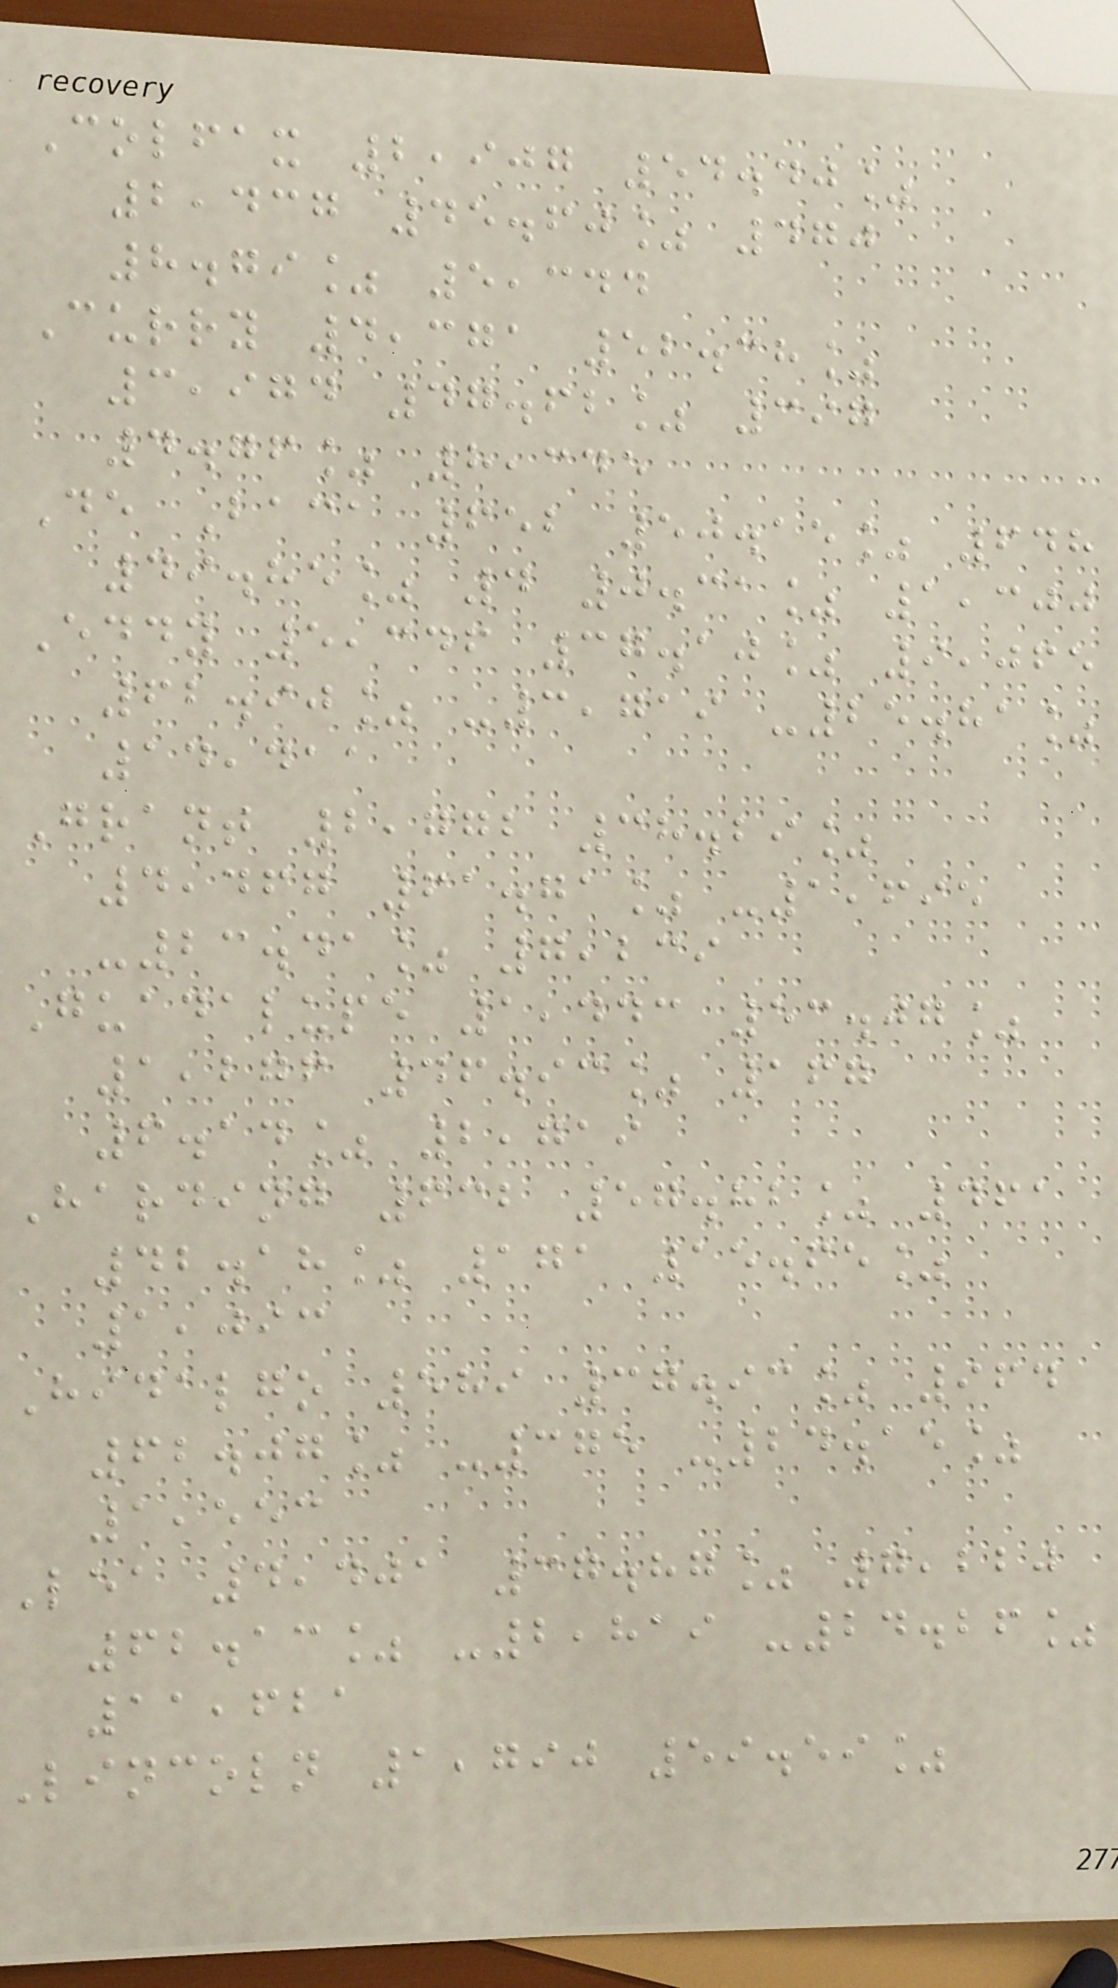Colfax 2,907 54.40%
2,437 45.60% 470
8.79% 5,344
Curry 4,371 52.38%
3,974 47.62% 397
4.76% 8,345
De Baca 652 50.15% 648
49.85% 4 0.31% 1,300
Eddy 5,346 37.10% 9,065
62.90% -3,719 -25.81%
14,411
Grant 2,772 38.29%
4,467 61.71% -1,695
-23.41% 7,239
Guadalupe 1,443 53.07%
1,276 46.93% 167
6.14% 2,719
Harding 632 57.82% 461
42.18% 171 15.65%
1,093
Hidalgo 589 37.93% 964
62.07% -375 -24.15%
1,553
Lea 4,401 37.87% 7,220
62.13% -2,819 -24.26%
11,621
Lincoln 1,790 59.59%
